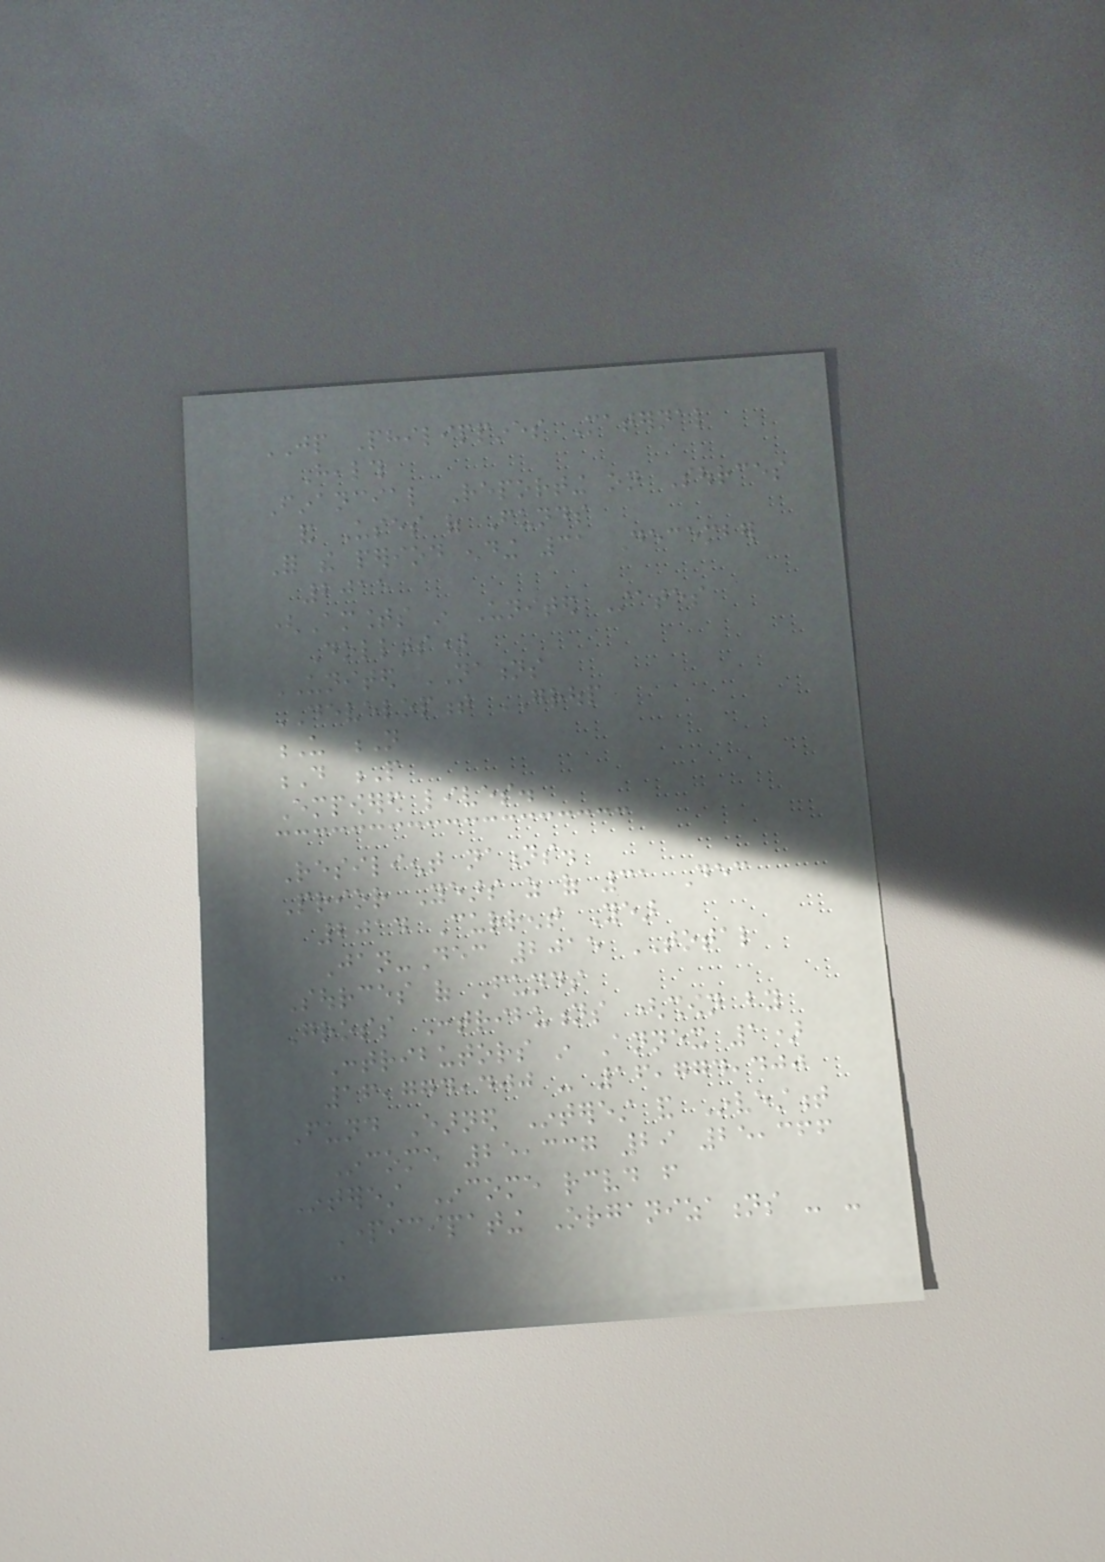JP Philippines Maternal
Health
Financial Reporting on Sources
and Uses of Funds
For the period ending 31 December
2015
(Amounts in United States
Dollars)
UNITED NATIONS
DEVELOPMENT GROUP
U N
D P
Empowered lives.
Resilient nations.
Prior Years as of 31 Dec
2014 Current Year
Jan-Dec 2015 TOTAL
Sources of Funds
Gross Contributions (shown by
Contributors in Annex 1)
16,774,400 - 16,774,400
Fund Earned Interest and Investment
Income 25,337 29 25,366
Interest Income received from
Participating Organizations - -
-
